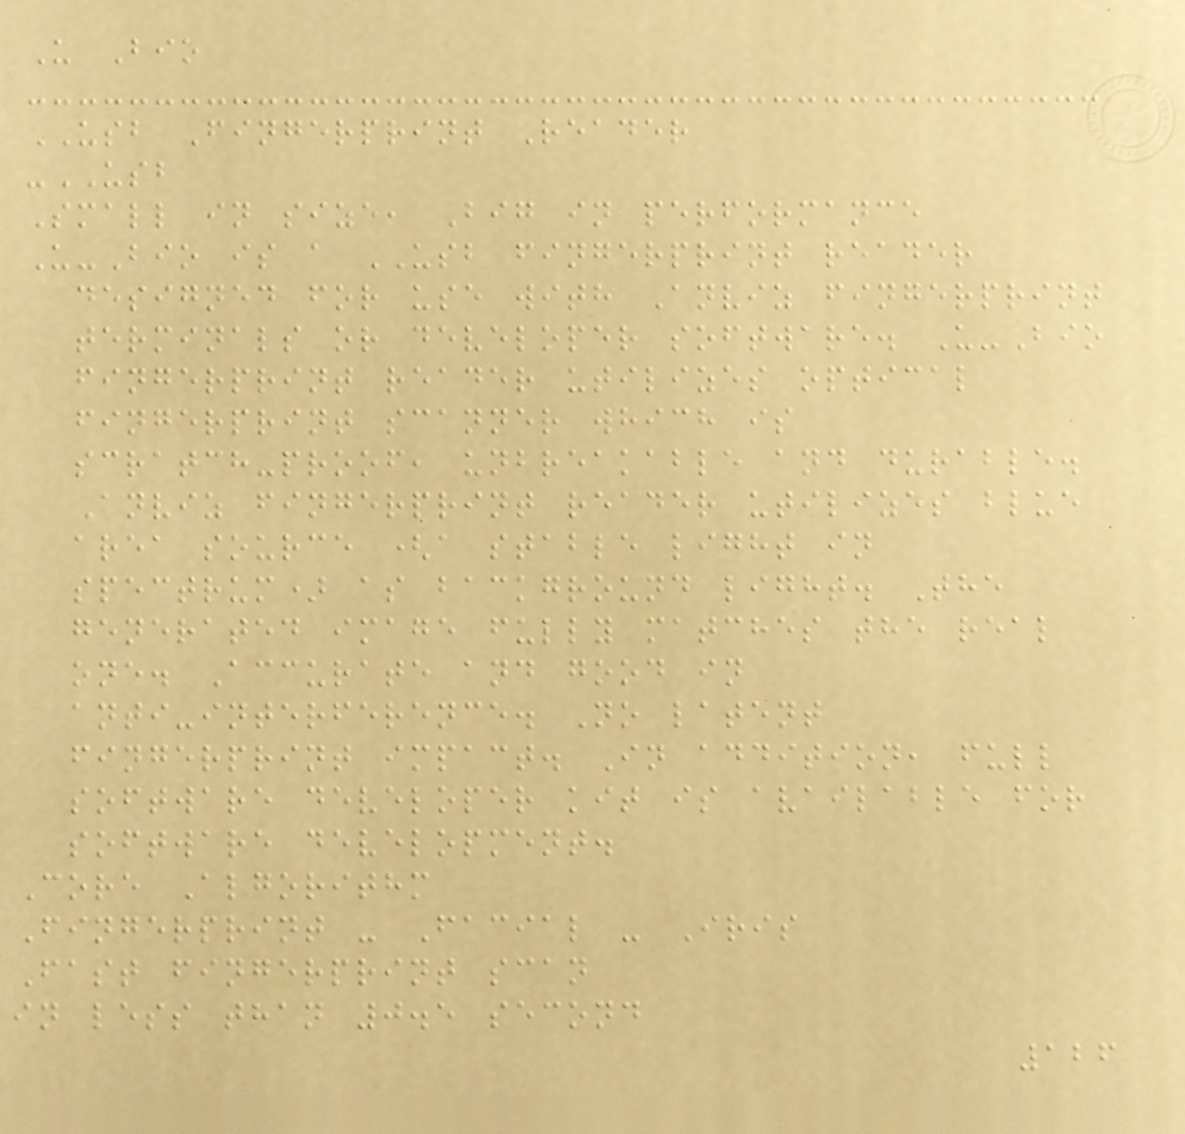U Bio
USB Fingerprint Reader
-USB
Small in size, Big in performance
U-Bio is a USB fingerprint reader
designed for use with Anviz fingerprint
terminals or developer software. U-Bio
fingerprint reader utilizes optical
fingerprint scanner which is
scratch-proof, unbreakable and durable.
Anviz fingerprint reader utilizes blue
area source (a stable light in
spectrum) as background light. The
generated image fully matches the real
one. Accurate and good in
anti-interference. No latent
fingerprint impact. In addition, full
software developer kit is available for
software development.
Core Algorithm
Fingerprint - Facial - Iris
Fast fingerprint scan
in less than 0.5 second
126
